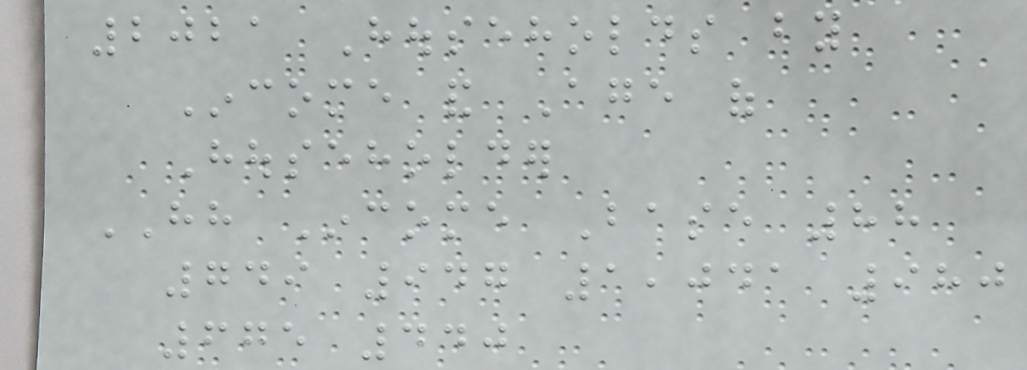2021 Households by
Income and Age of
Householder
HH Income Base 88
749 947 1,041 980
675 440
